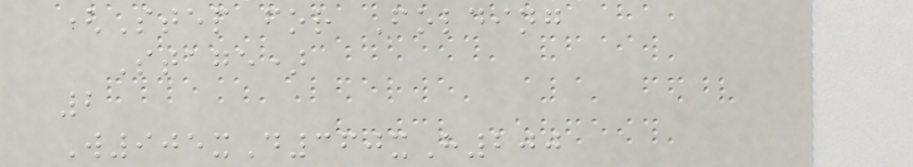(Step for Folding
Stage)
2
W905xD360xH200
